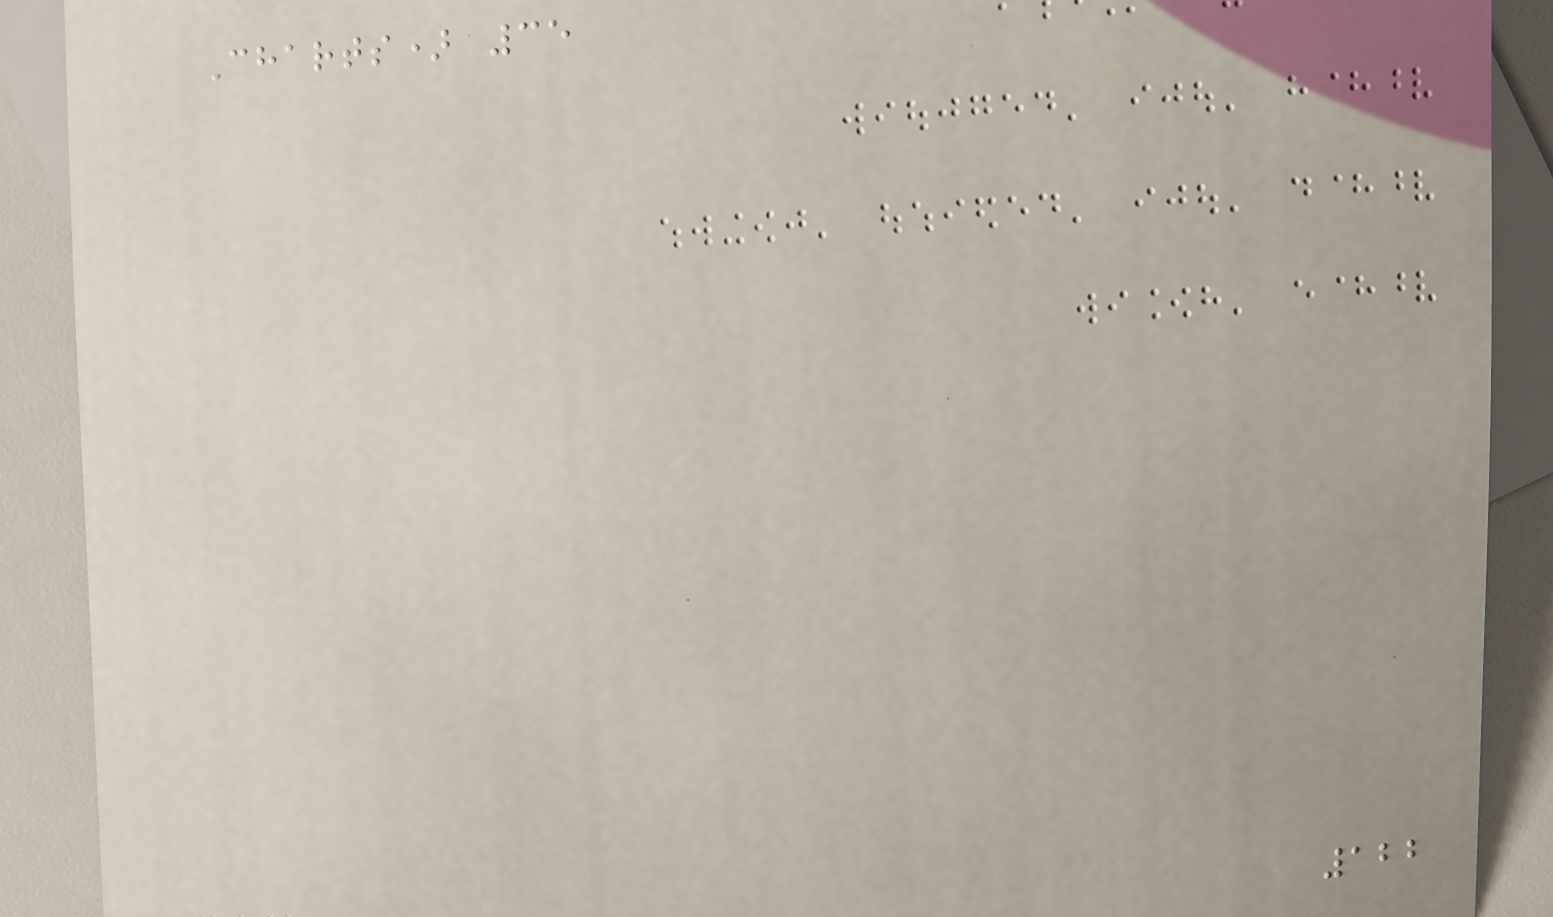Charts) 35
122
